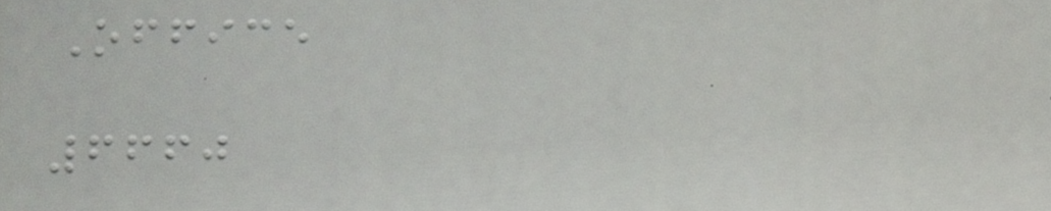Office
6660
